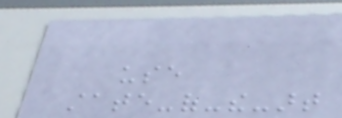use
state-of-the-art
